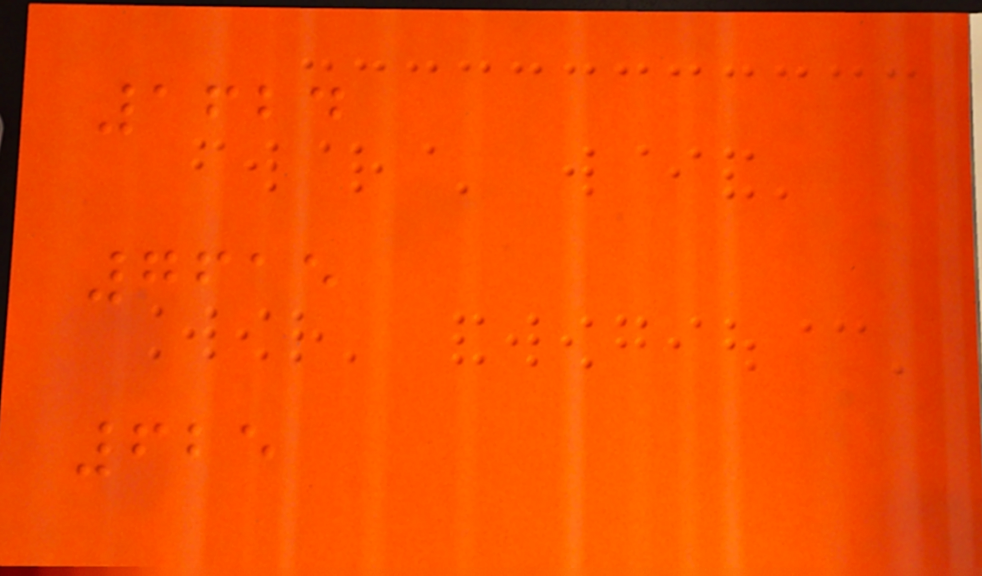1624
7615
625
